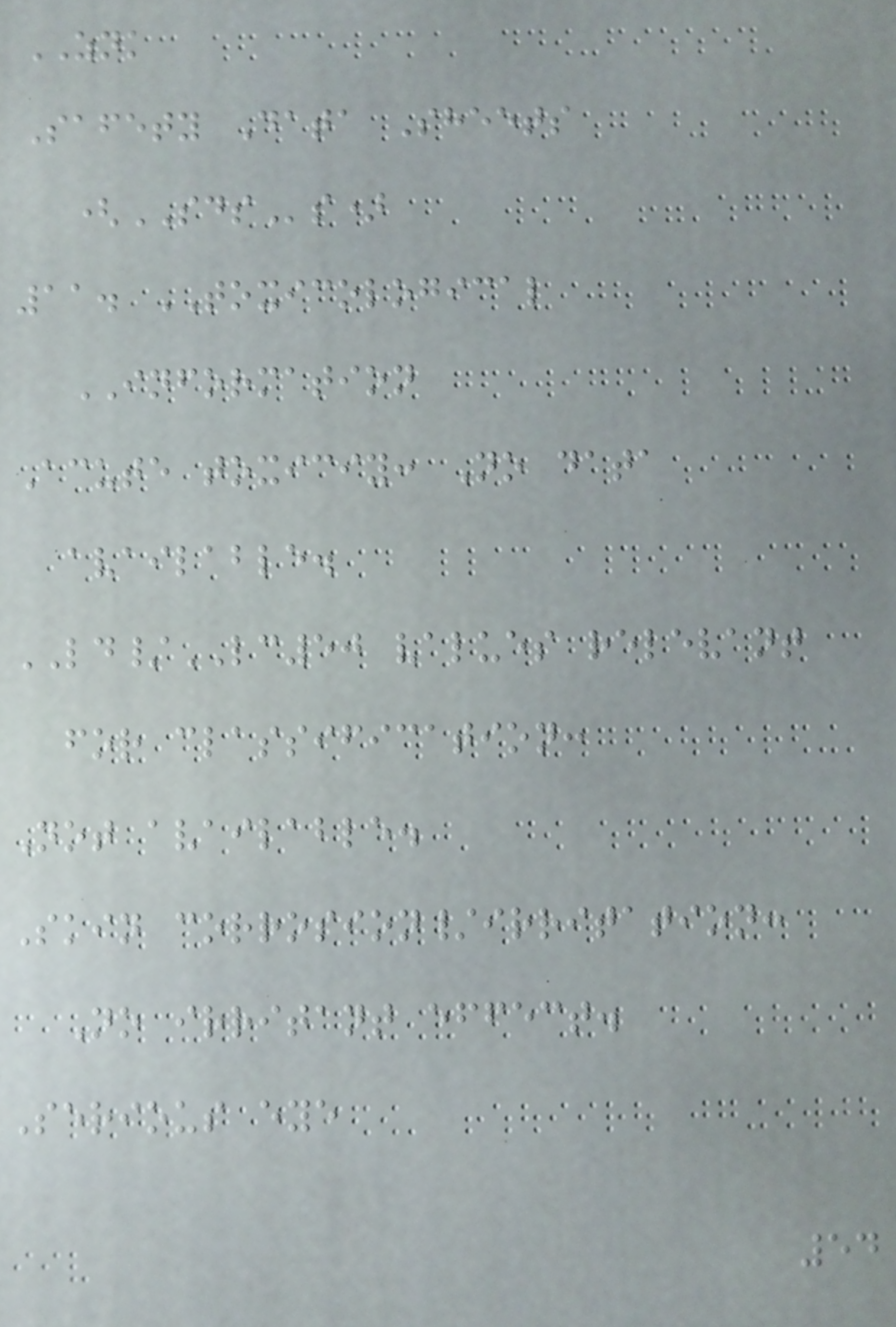ZNK
Safety Data Sheets
(SDSs)
11. TOXICOLOGICAL
INFORMATION
Acute toxiciy: No data
available.
LD/LC50 values relevant
for classification:
Not available.
Skin corrosion/irritation:
No irritant effect.
Serious eye
54
